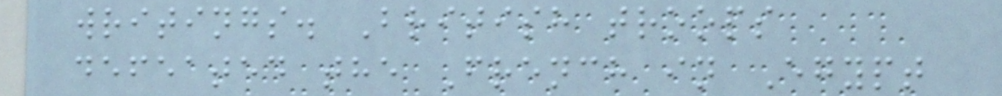writings. British troops
defeated the French in Egypt
